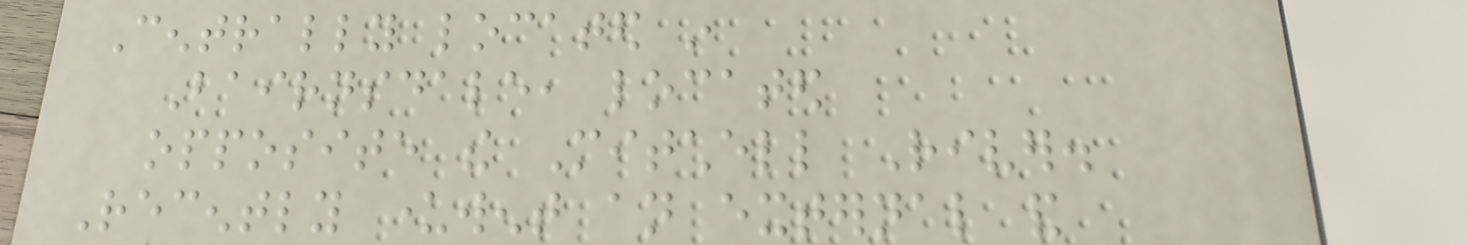Centrally located in
Bairnsdale, located
opposite the Mitchell River.
Recently underwent an external and
